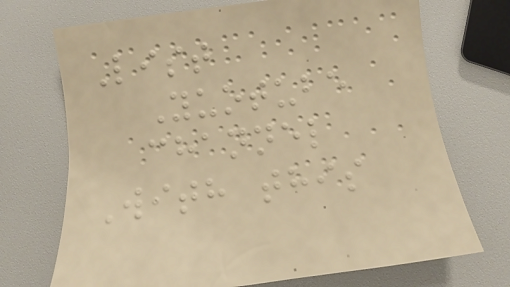List
Yuotube
channel
With this
